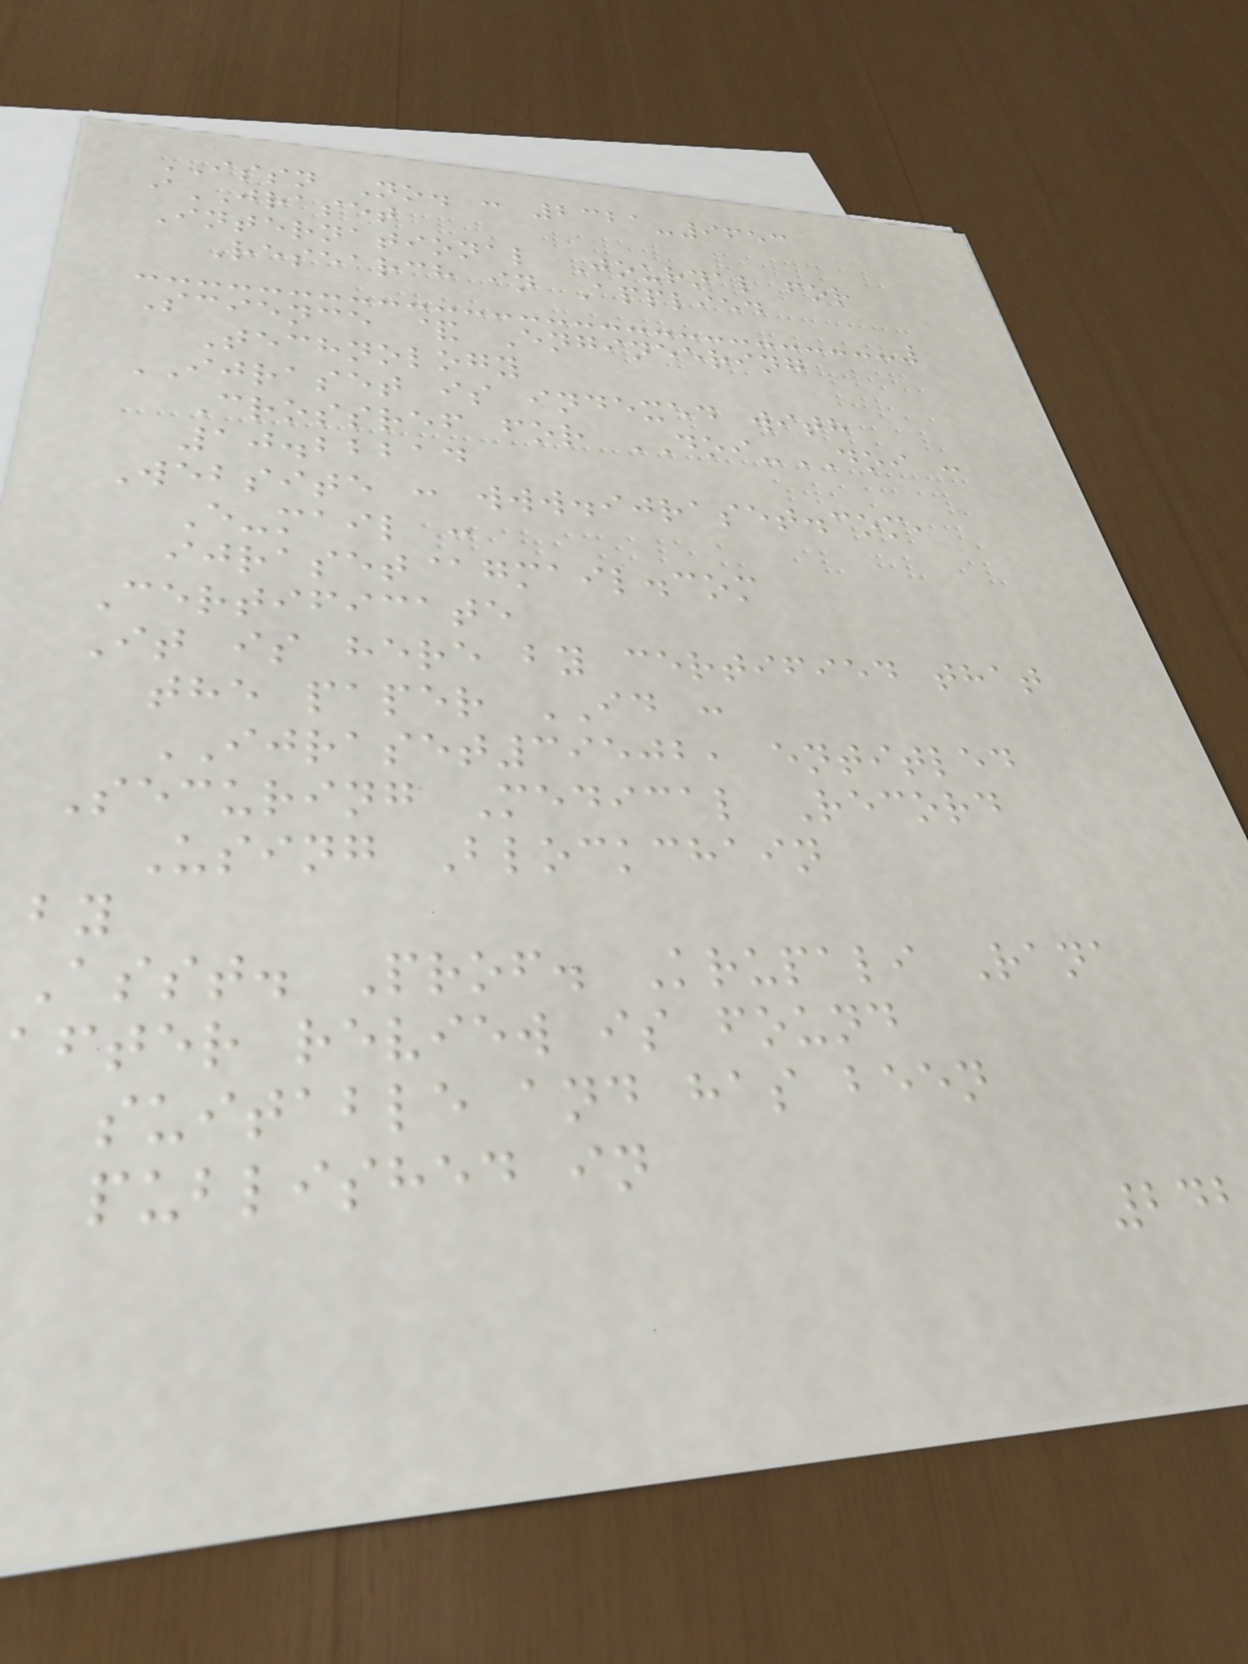ISSN No. : 2321-9653
iJRASET
International Journal for
Research in Applied
Science & Engineering
Technology
IJRASET is indexed with
Crossref for DOI-DOI :
10.22214
Website : www.ijraset.com,
E-mail :
ijraset@gmail.com
Certificate
It is here by certified that
the paper ID :
IJRASET39502, entitled
Securing Medical Record
Using Blockchain
by
Asst. Prof. Krupali Rana
after review is found
suitable and has been
published in
